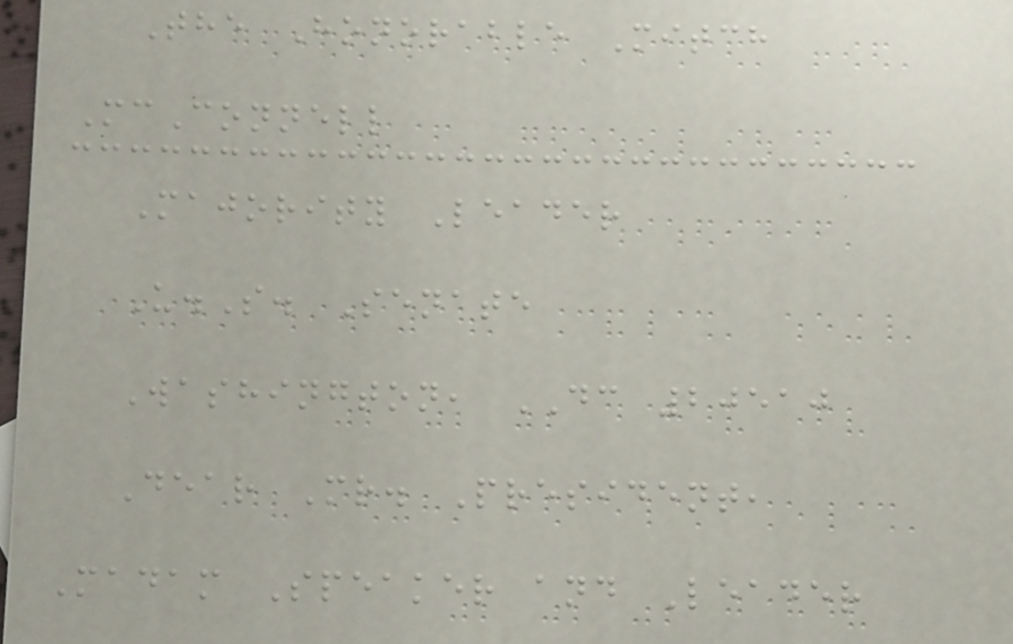The Honorable Mitch
McConnell
Majority Leader
U.S. Senate
Washington, DC 20510
Dear Mr. President,
Madam Speaker and Leader
